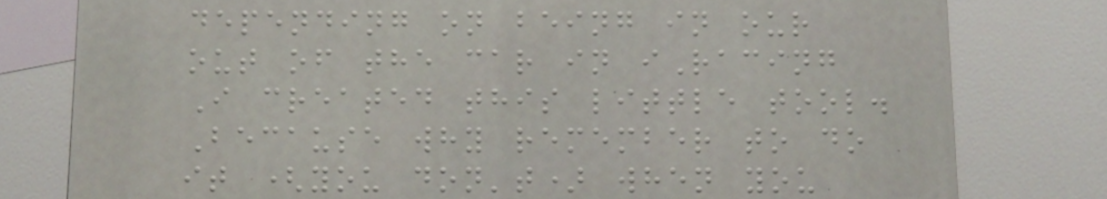depending on being in our
out of the car in iRacing
I created this little tool.
Because why remember to do
it (you don't) when you
